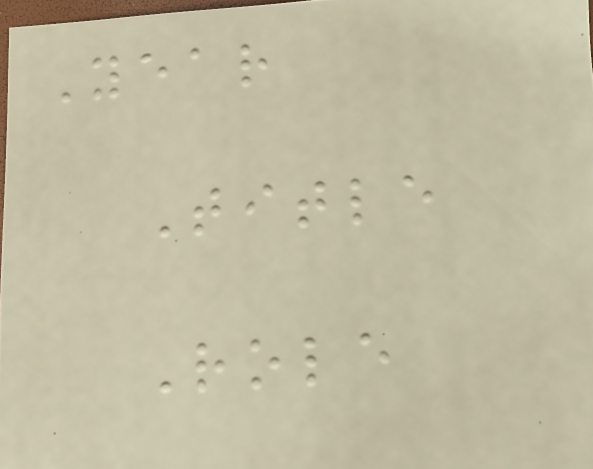Year
Title
Role
